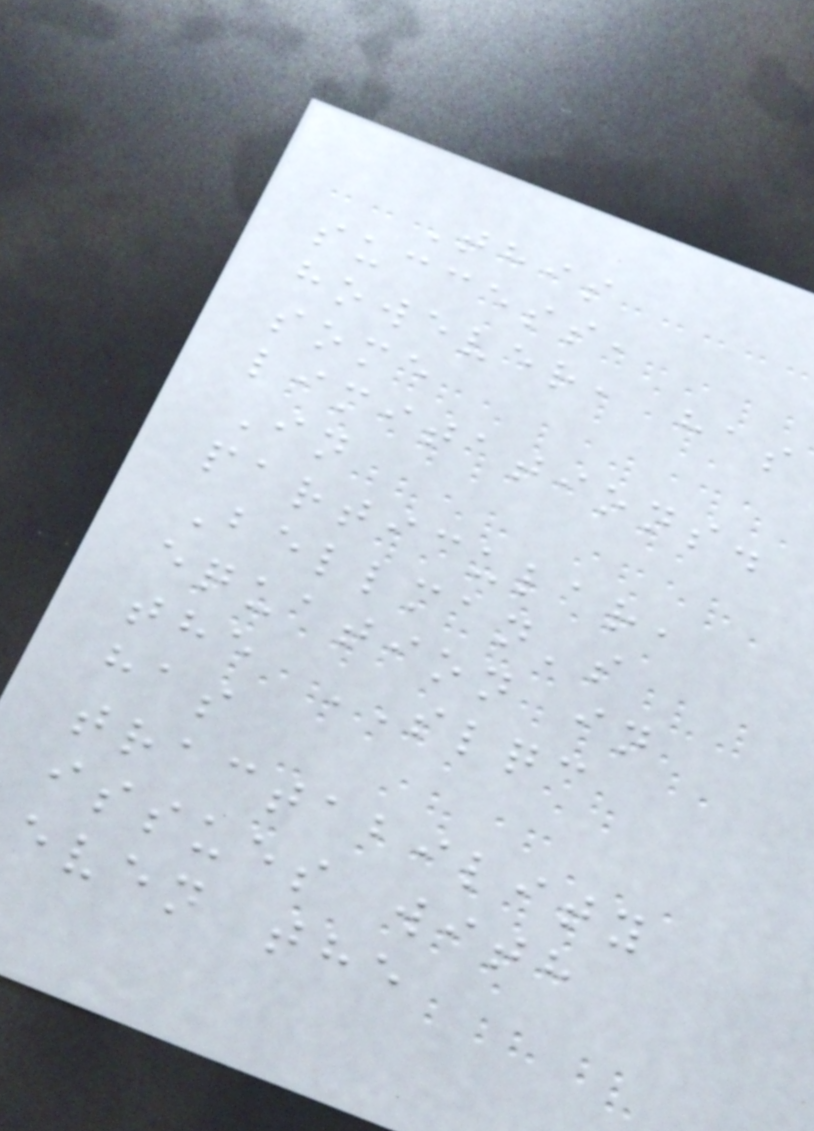This
success,
however, has
some
limitations.
In
particular,
Bellman's
equation in
the SLQC
has
tractability
issues with
even the
